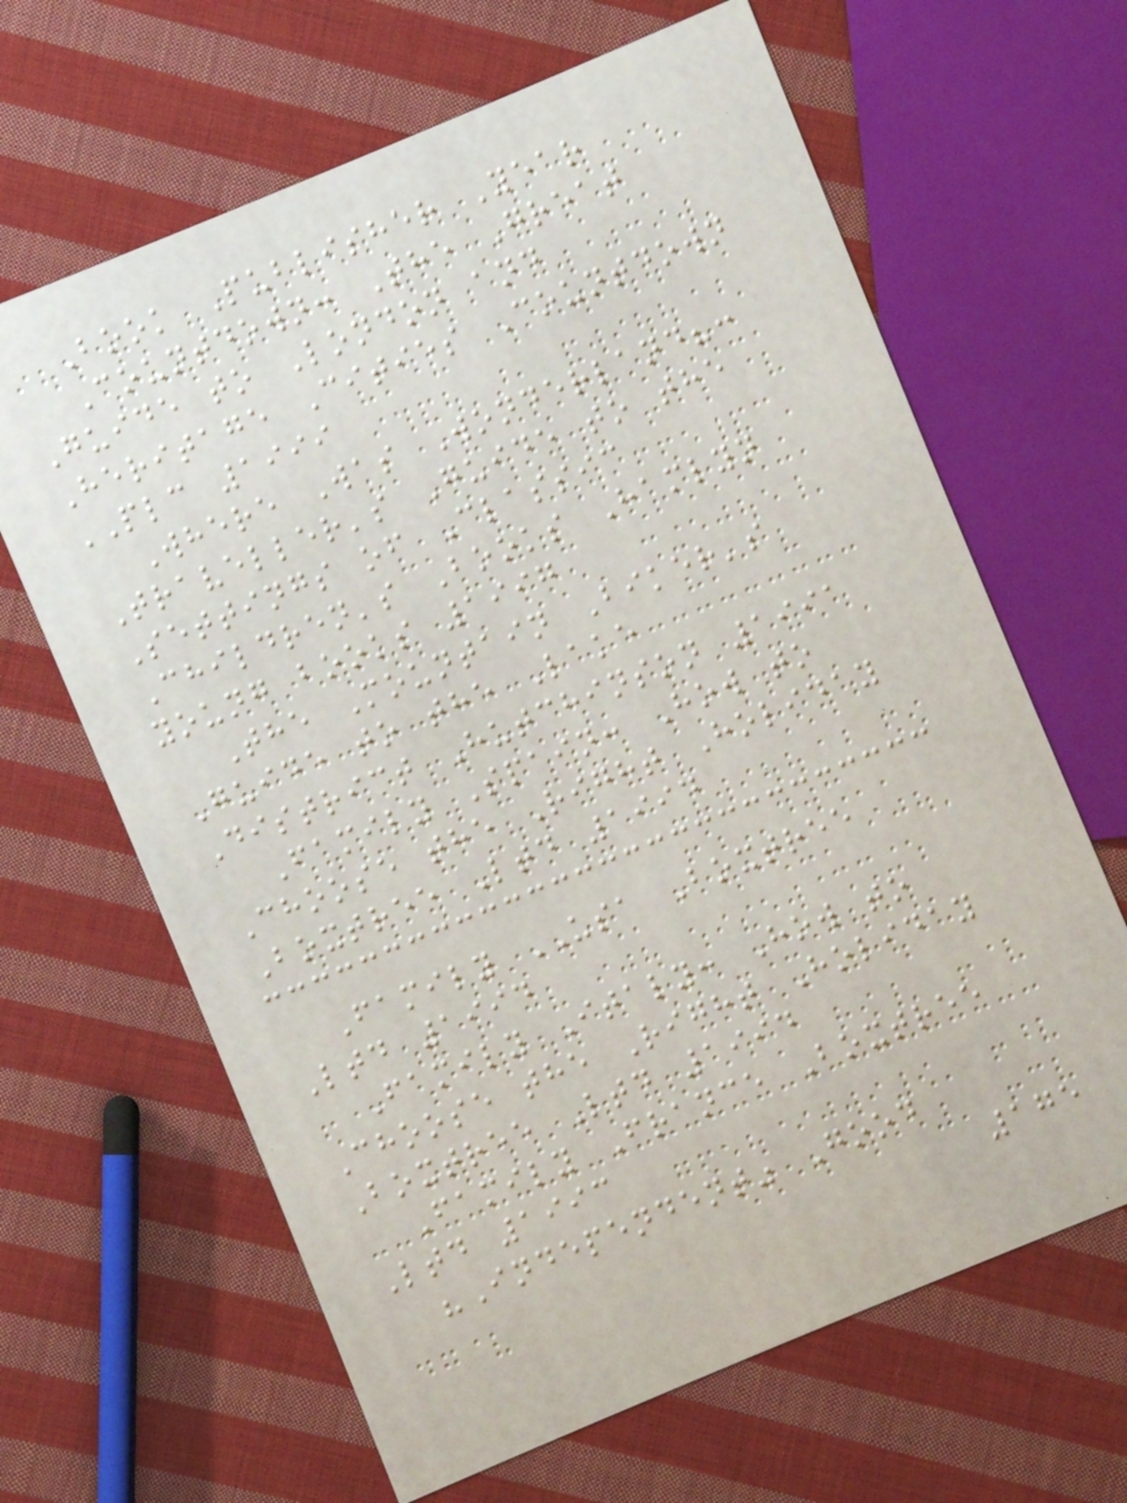Book Publisher Year
Countdown: The Great
Guide to London and
Heritage Cities Countdown
PLC 1999
Where Was Wonderland?:
Traveller's Guide to the
Settings of Classic
Children's Books Hamlyn
young books 1997
The Mountain Biker's
Guide to the Lake
District Hutchinson 1991
Family Spain: How to
Choose the Right Holiday
Boxtree Ltd 1994
Family USA Boxtree
Ltd 1994
Family Italy: How to
Choose the Right Holiday
Boxtree Ltd 1994
Family France Boxtree
Ltd 1993
"Independent" Good
175
